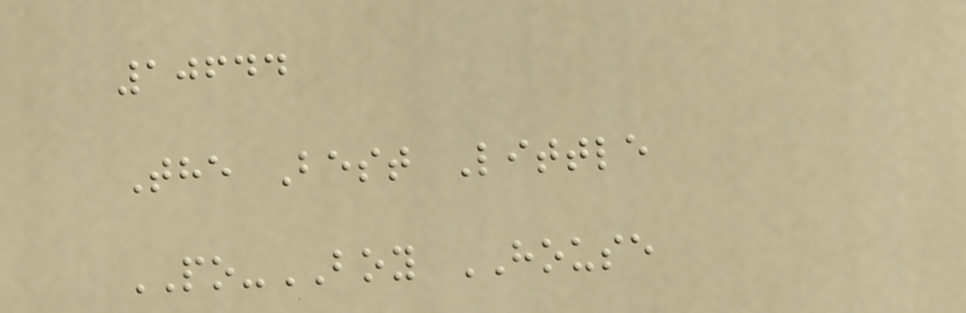10644
The Best Little
PO-BOY HOUSE
